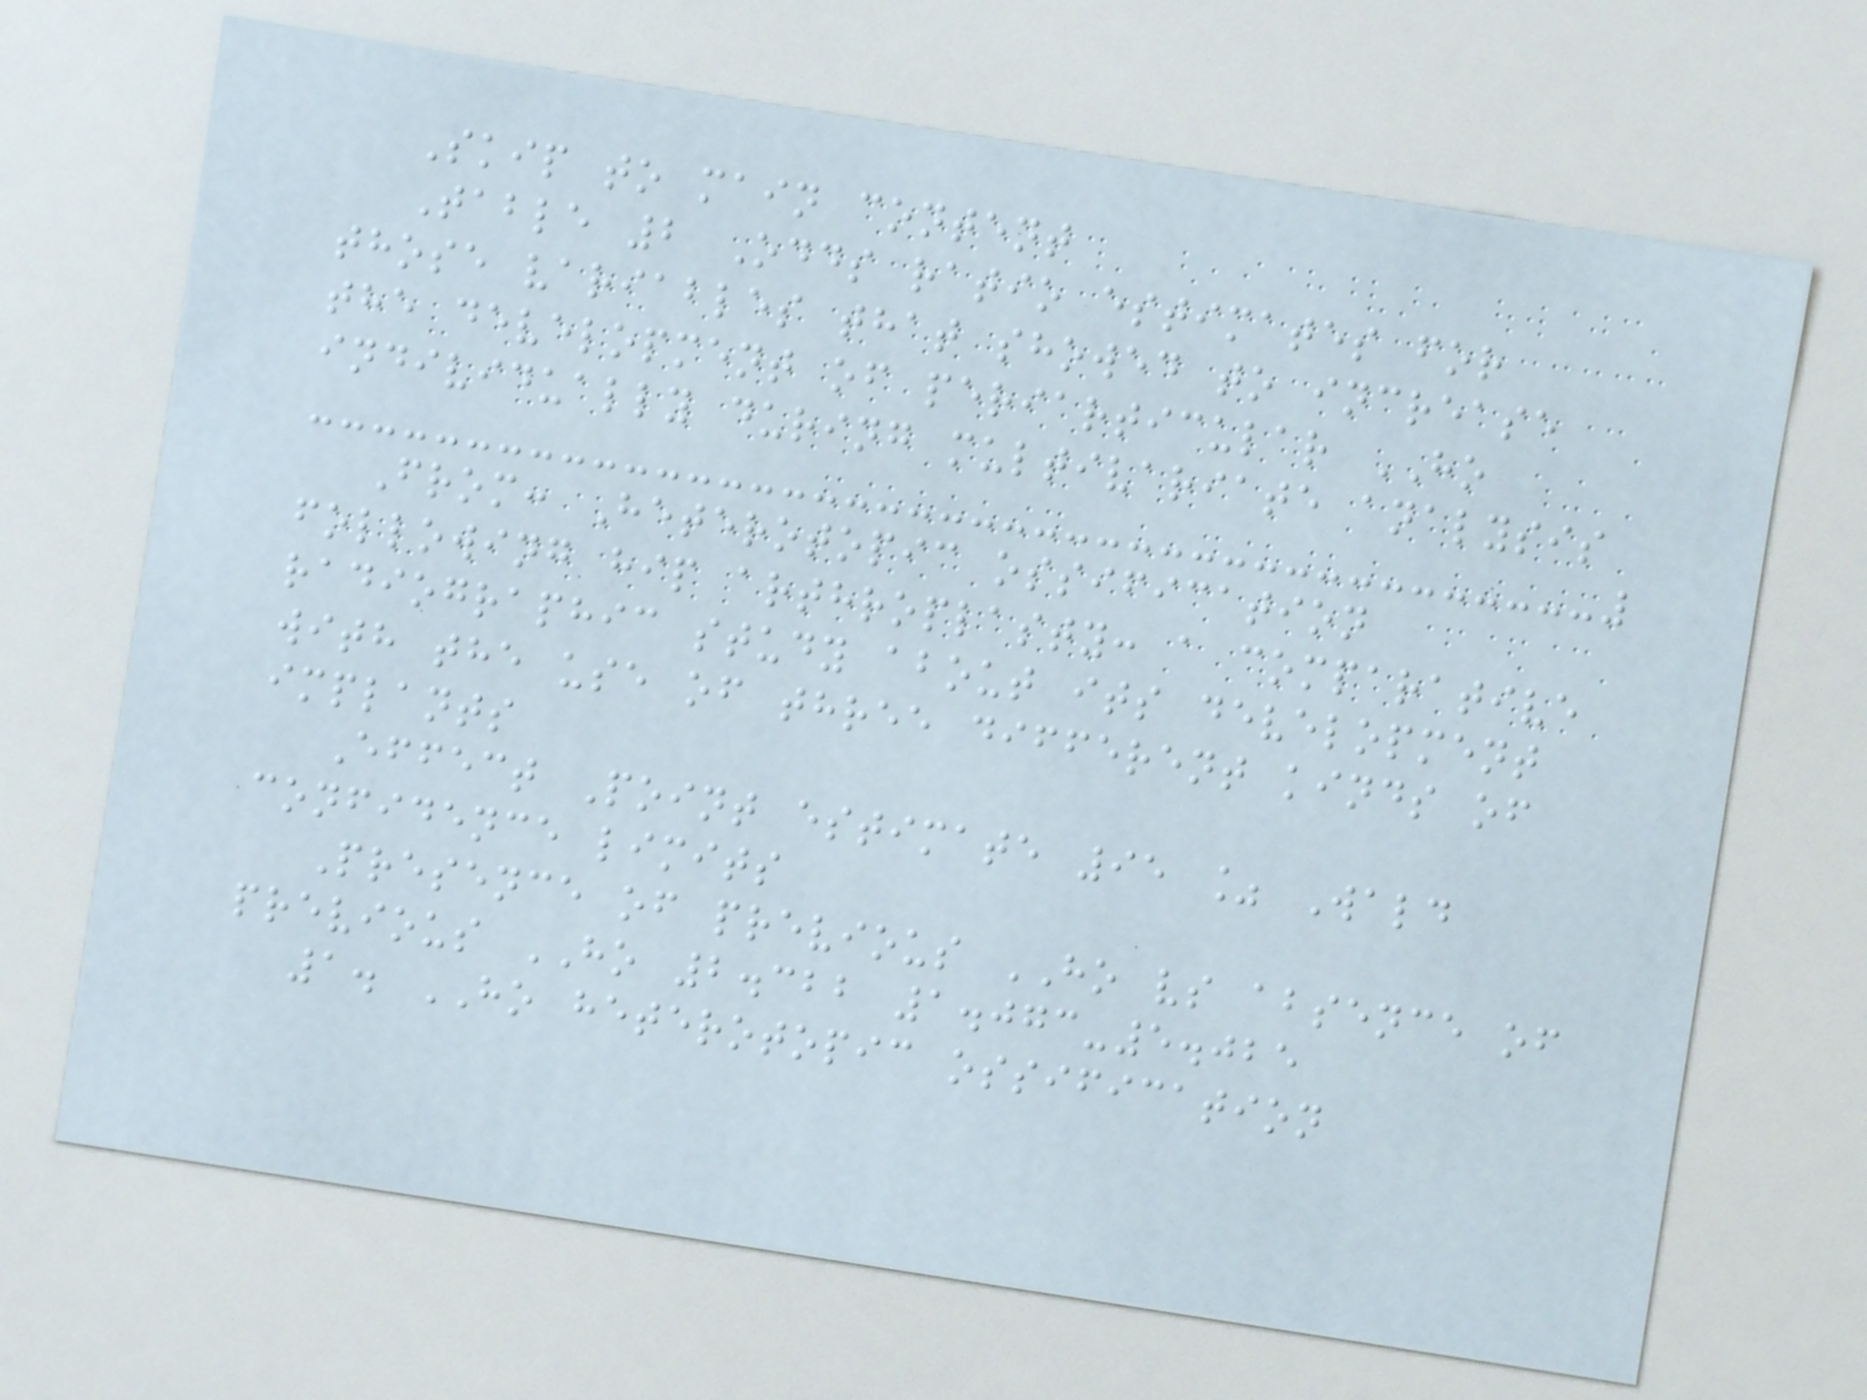Skip to main content
Table 2 Odds ratio estimates for
those variables that showed to increase
the development of periarticular HO
individually during multivariate analysis
From: Heterotopic ossification
following hip arthroplasty: a comparative
radiographic study about its development
with the use of three different kinds of
implants
Effect Point estimate 95 % Wald
confidence limits
Presence of previous HO vs absence of
previous HO 2.322 1.073-5.025
1. HO heterotopic ossification
